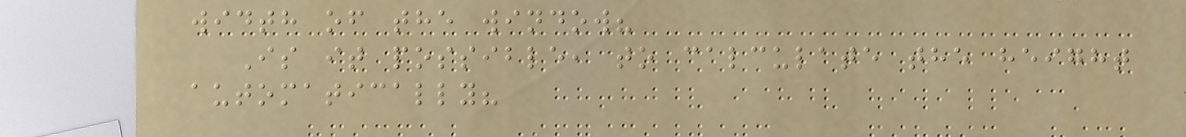width of the window?
Is it possible, to calculate the height
automatically?
